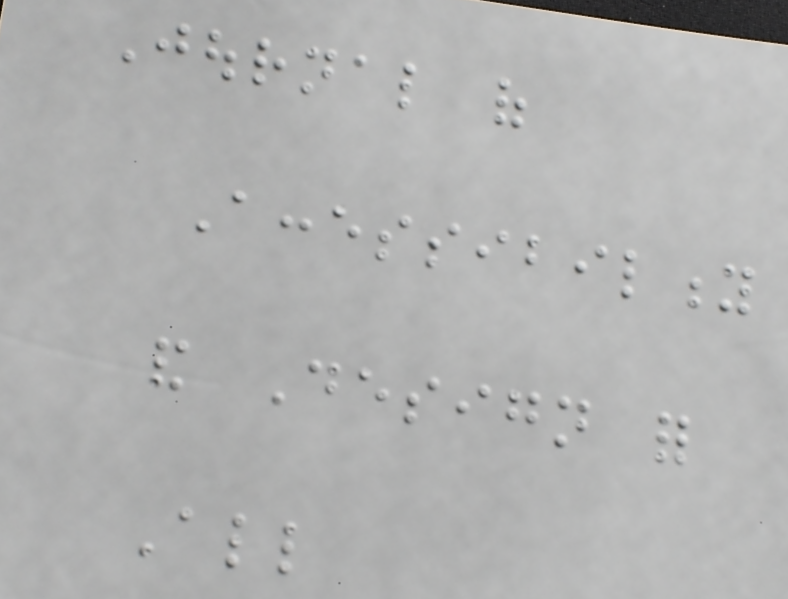Journal of
Accessibility
and Design for
All
